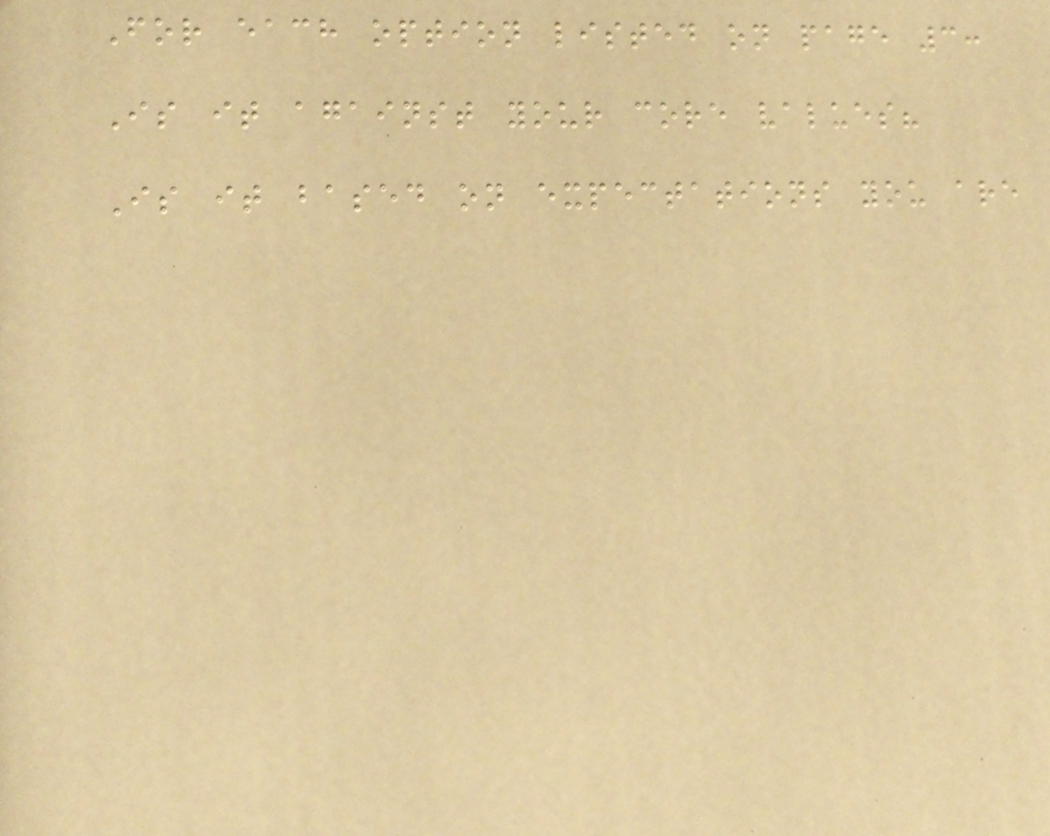For each option listed on page 3:
Is it against your core values?
Is it based on expectations you are
